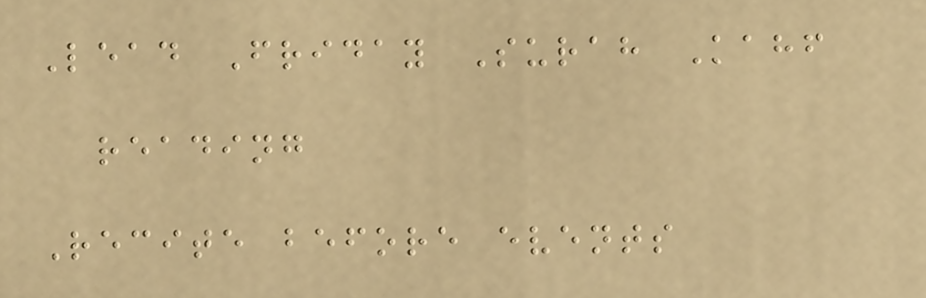Lead Friday Surah Kahf
reading
Recite before events
